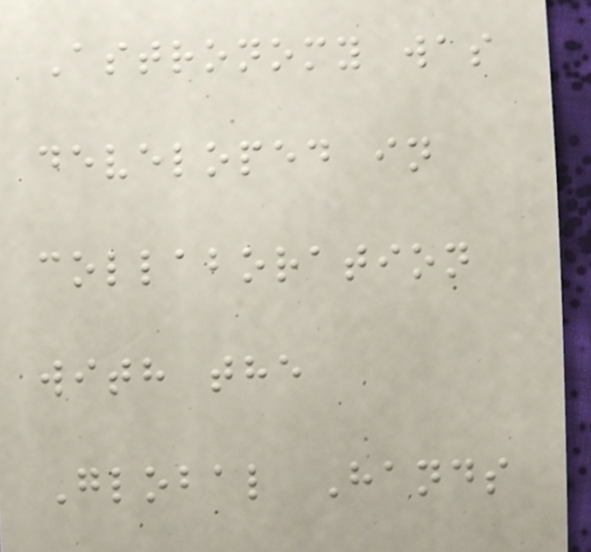Astronomy was
developed in
collaboration
with the
Global Hands
